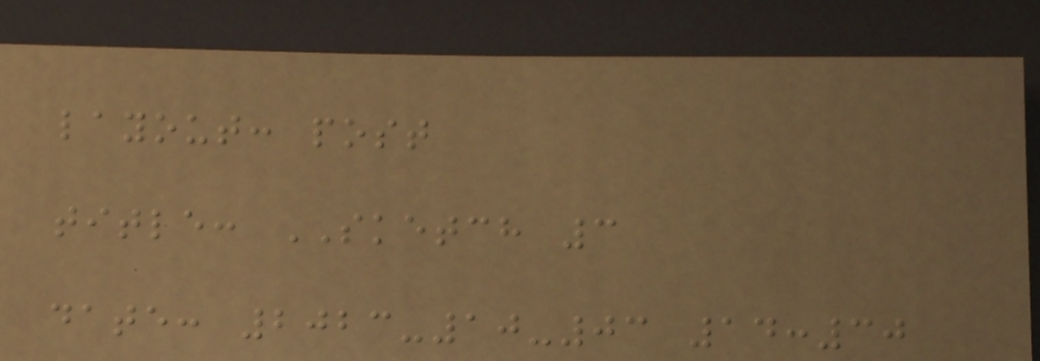layout: post
title: SKETCH 3
date: 2023-10-03 14:30
